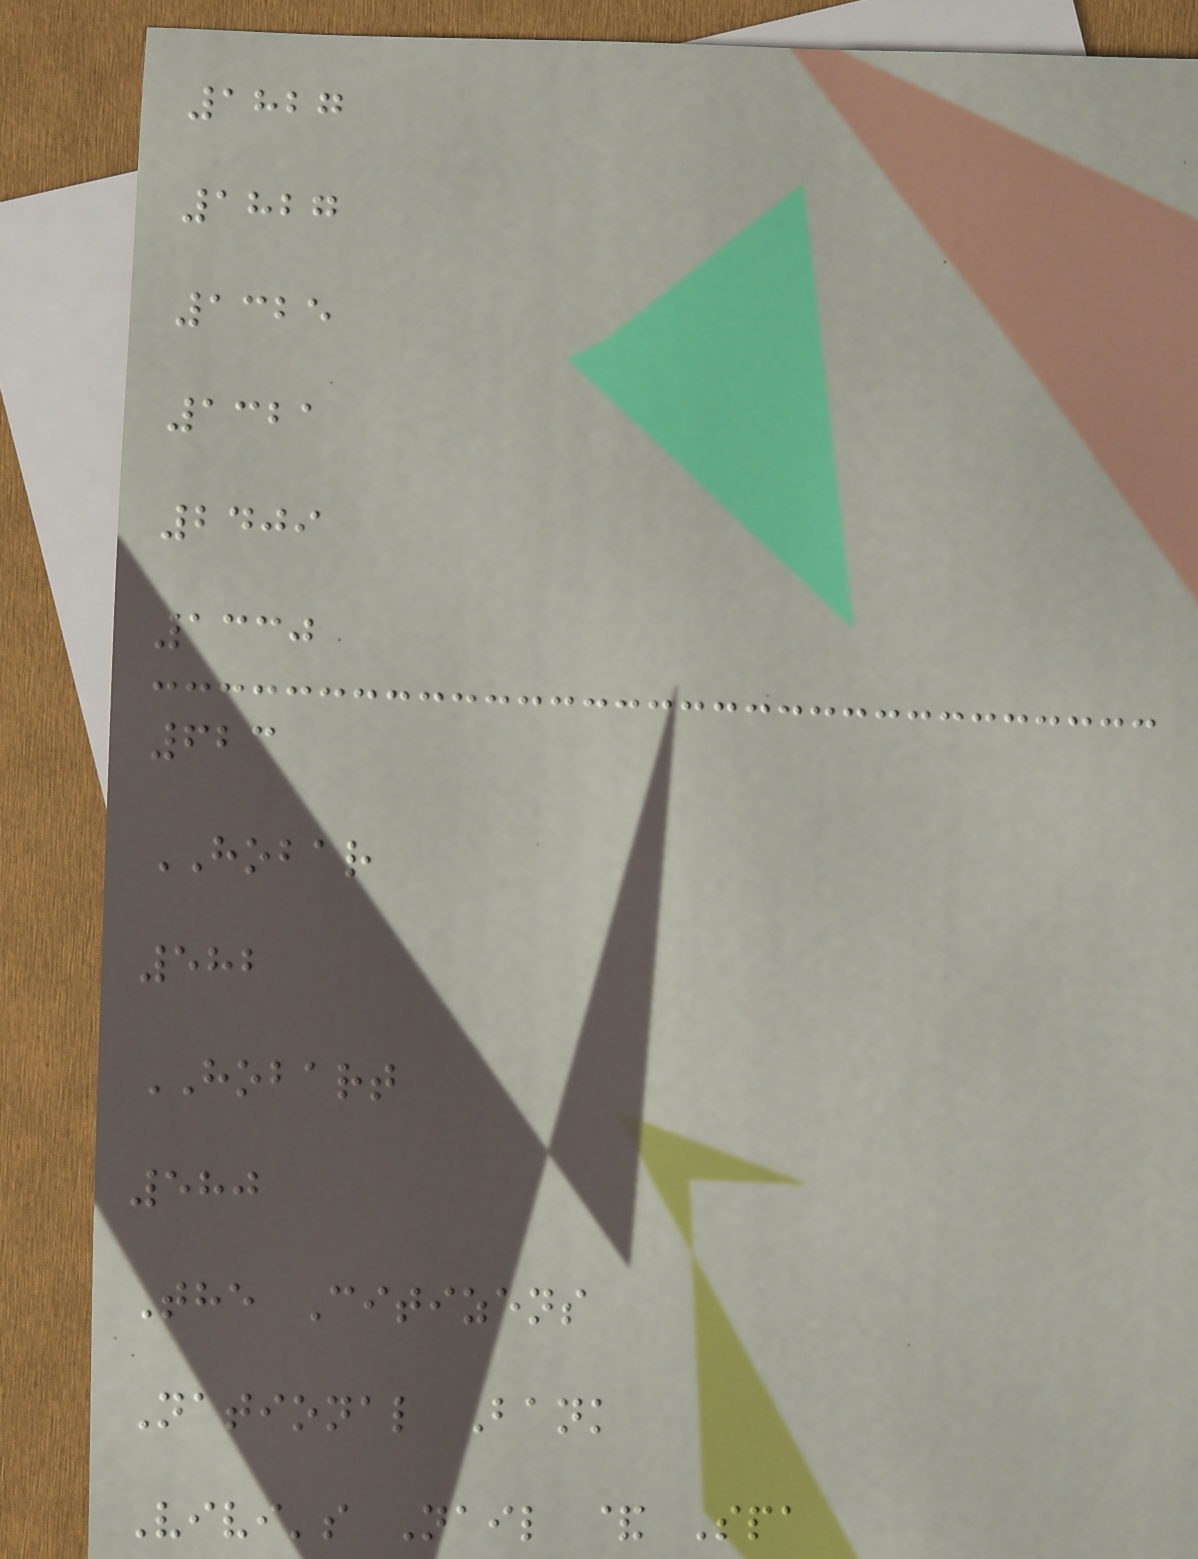1827
1827
1325
1321
2409
1330
623
HOBAR
582
HOBART
580
The Citizens
National Bank
Vivi's Nail & Spa
